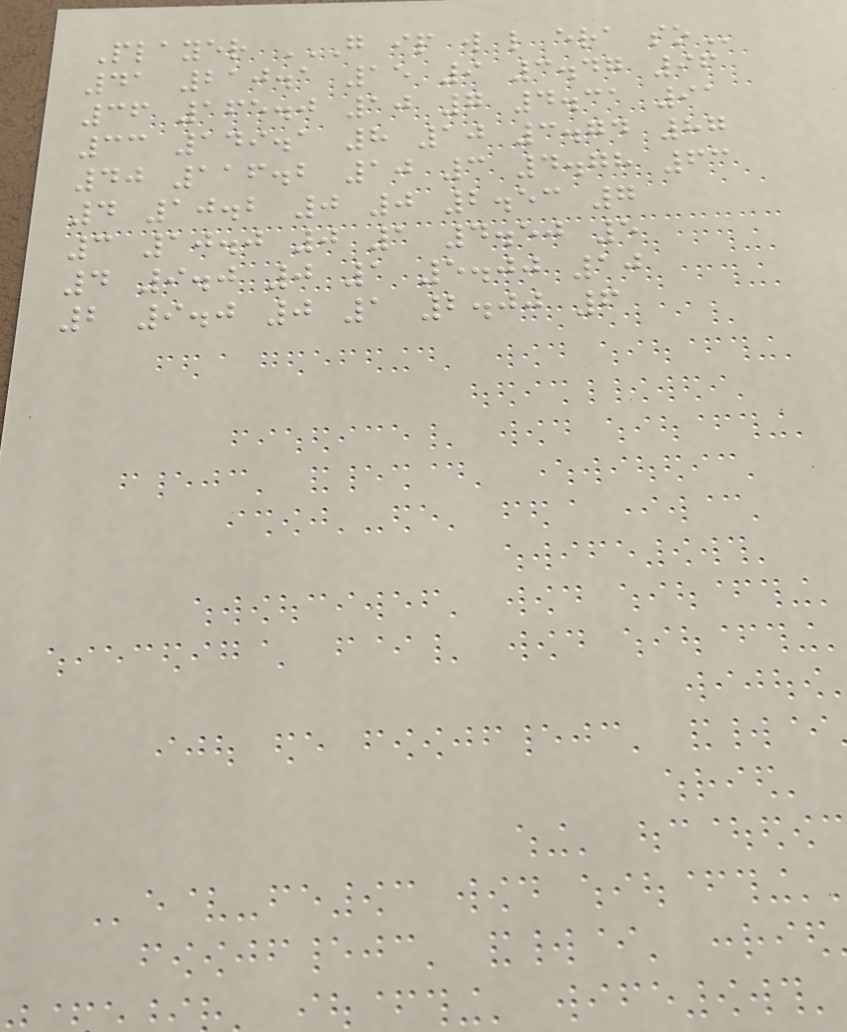Player G IP W L ERA SO
41 210.1 15 9 3.47 96
36 165.0 10 7 4.31 91
33 149.1 8 10 3.74 87
40 116.2 10 3 4.78 63
4 10.2 0 0 2.53 7
3 10.0 0 1 4.50 5
4 9.0 0 1 5.00 10
2 9.0 0 1 2.00 6
